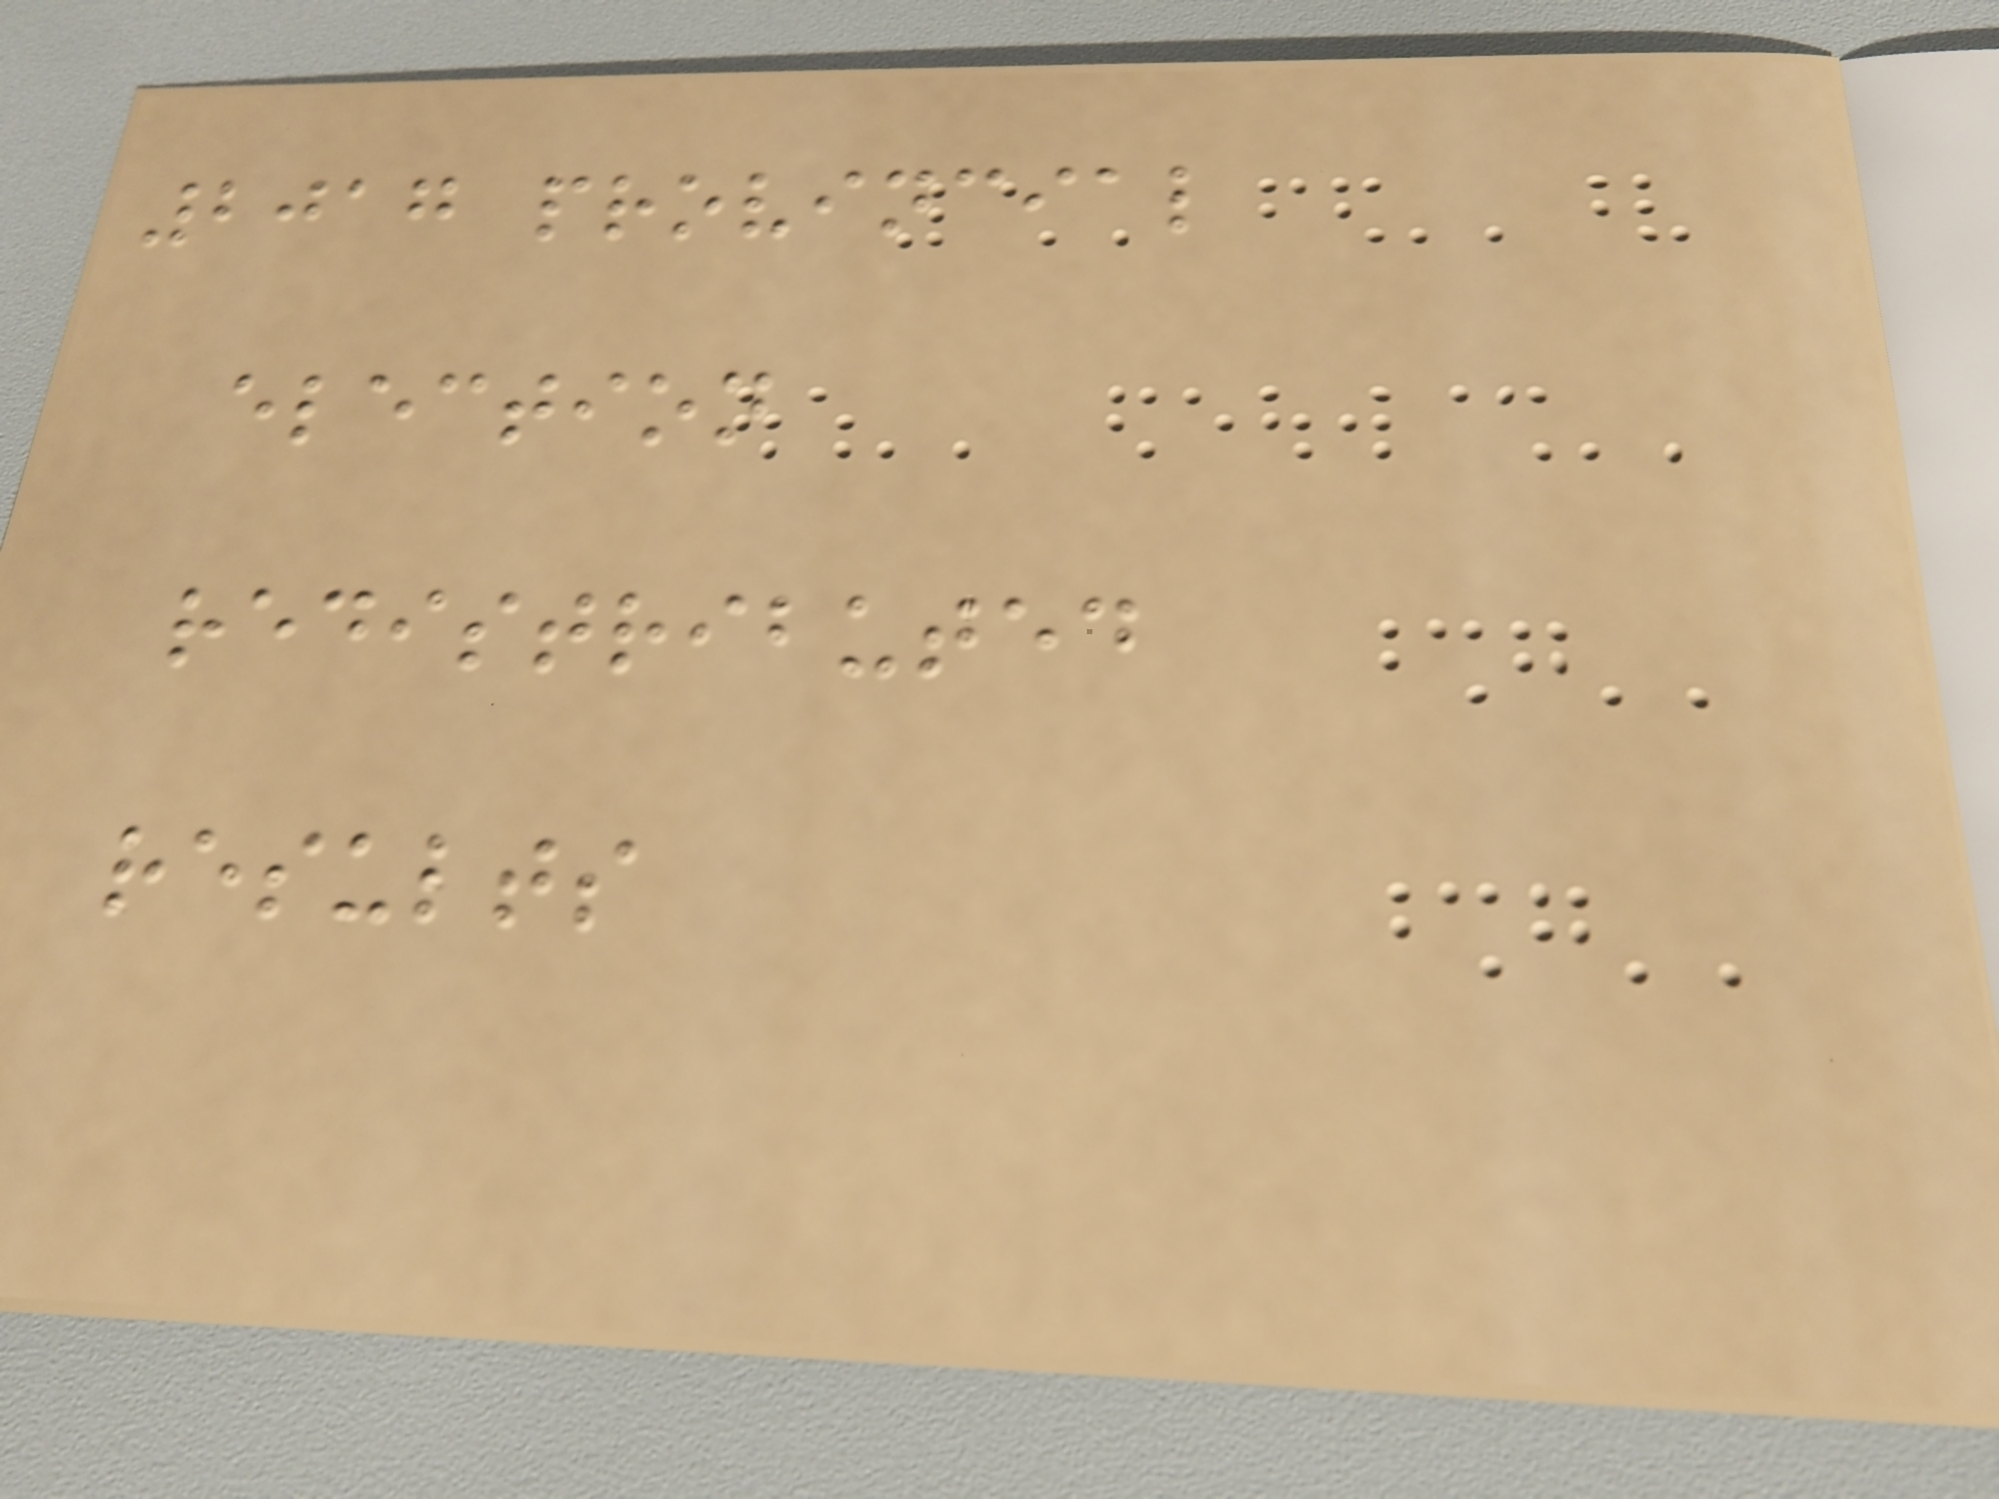2017 provincial
election
redistributed
results
